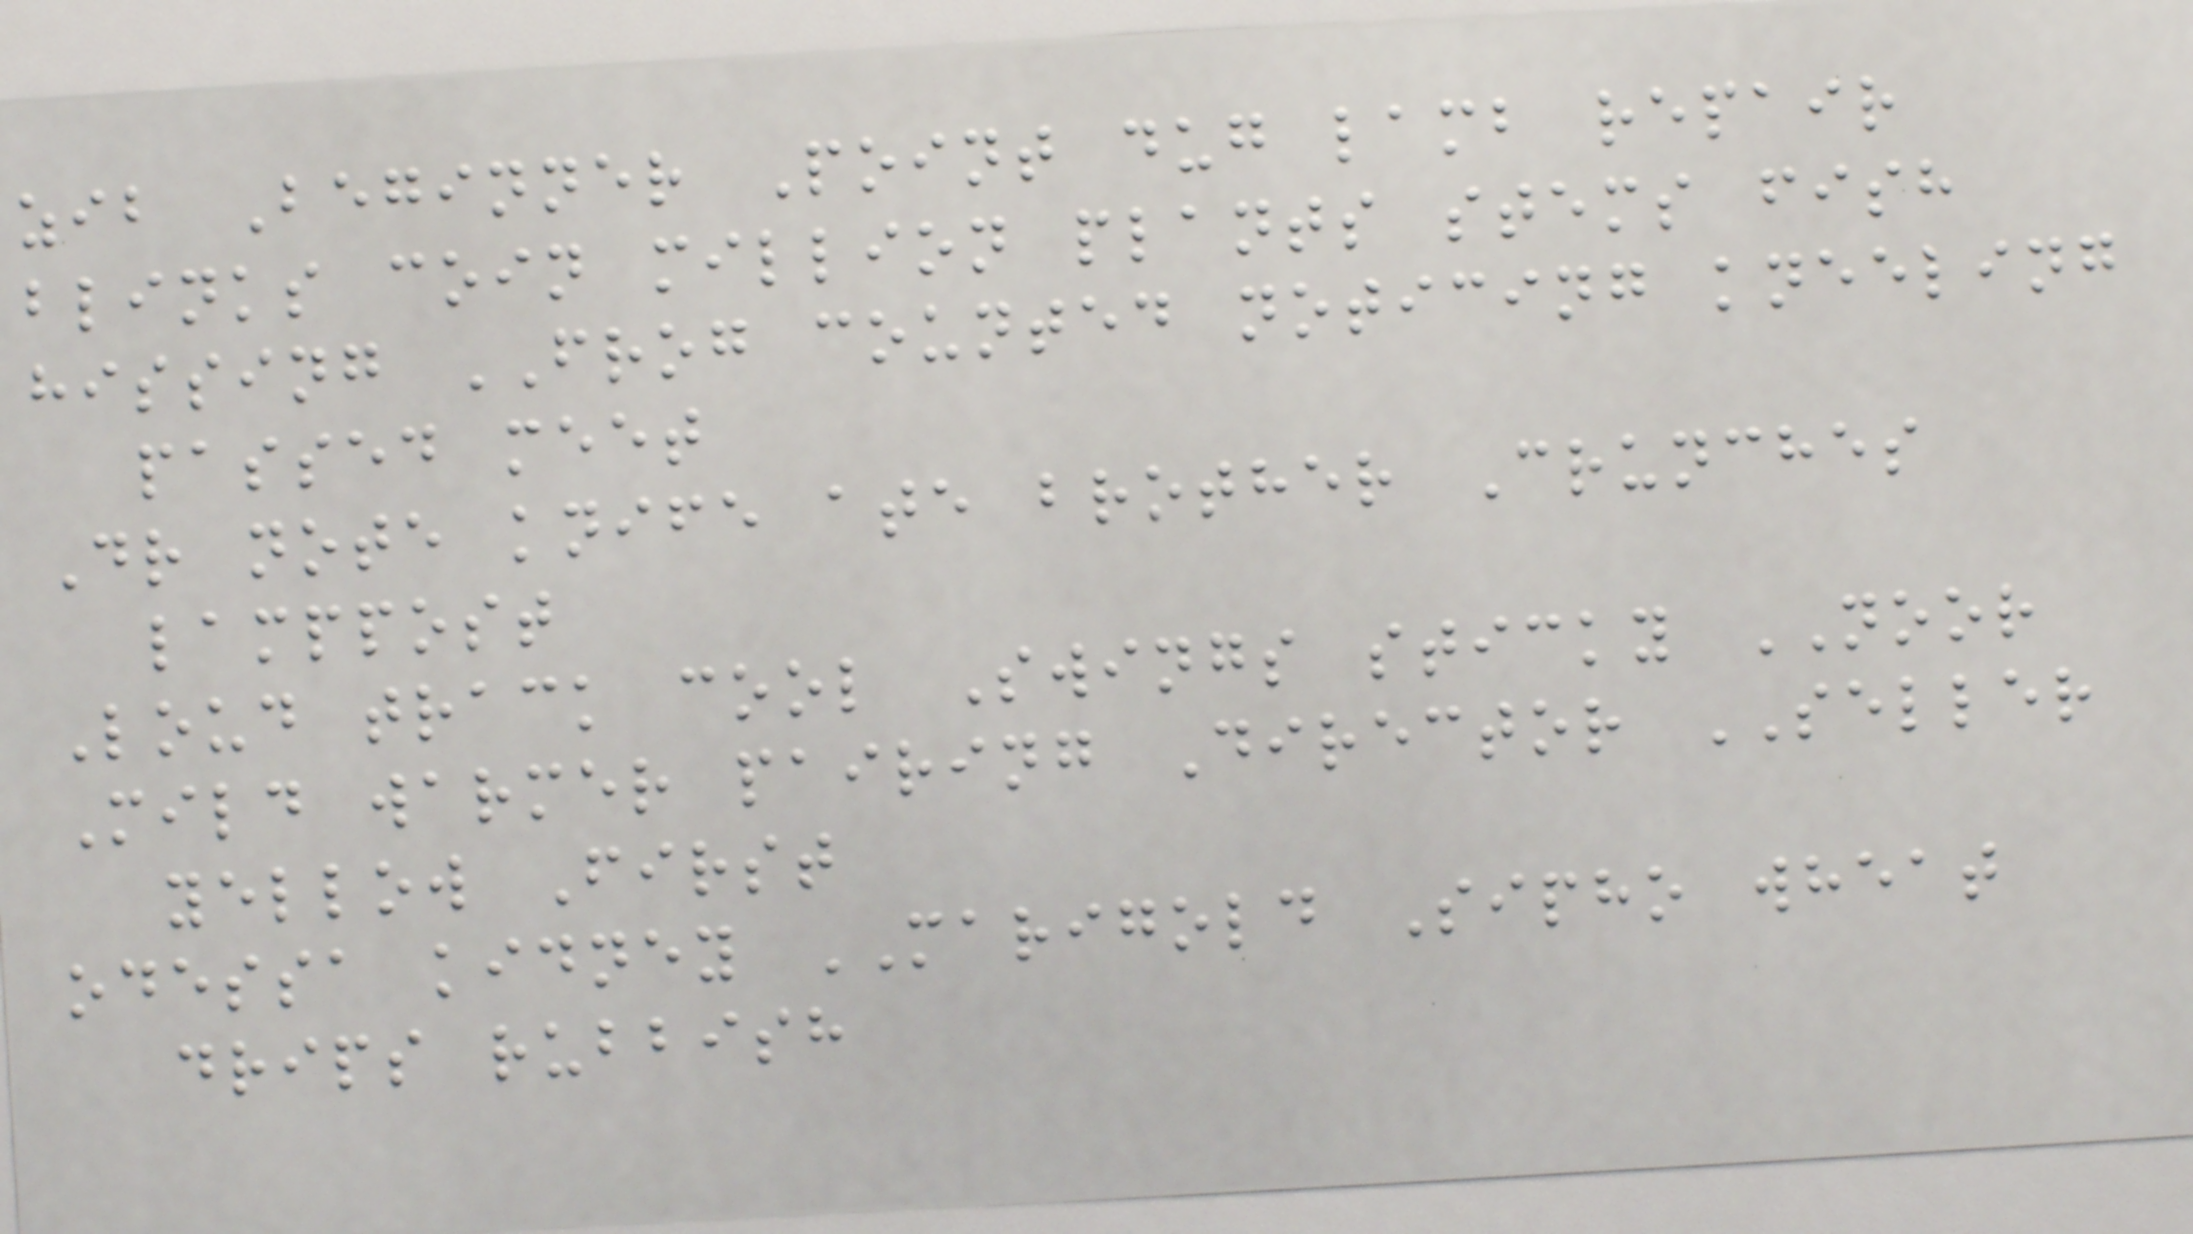zib Beginner Point dug lamb repair
blinks coin million plants stems fish
hissing FROG counted noticing kneeling
passed meet
Dr note knife ate brother Crunches
lamppost
Loud track cool Swings sticky NOOR
Mild warmer pairing Director SELLER
yellow First
odessa kidney MARIGOLD Sipho wheat
drips rubbish
